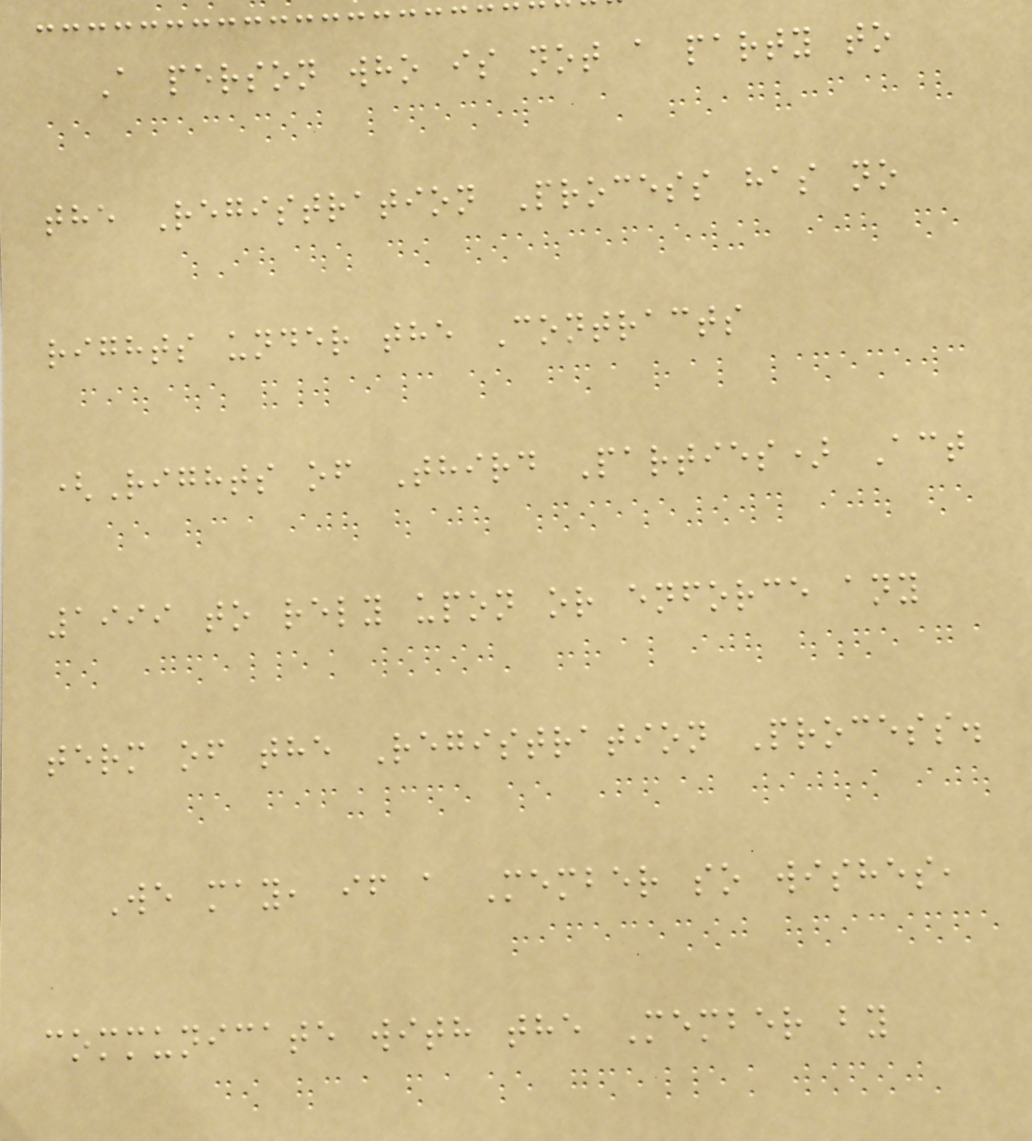A person who is not a party to
the Registration Process has no
rights under the Contracts
(Rights of Third Parties) Act
1999 to rely upon or enforce any
term of the Registration Process.
We may, if a Member so wishes,
communicate with the Member by
